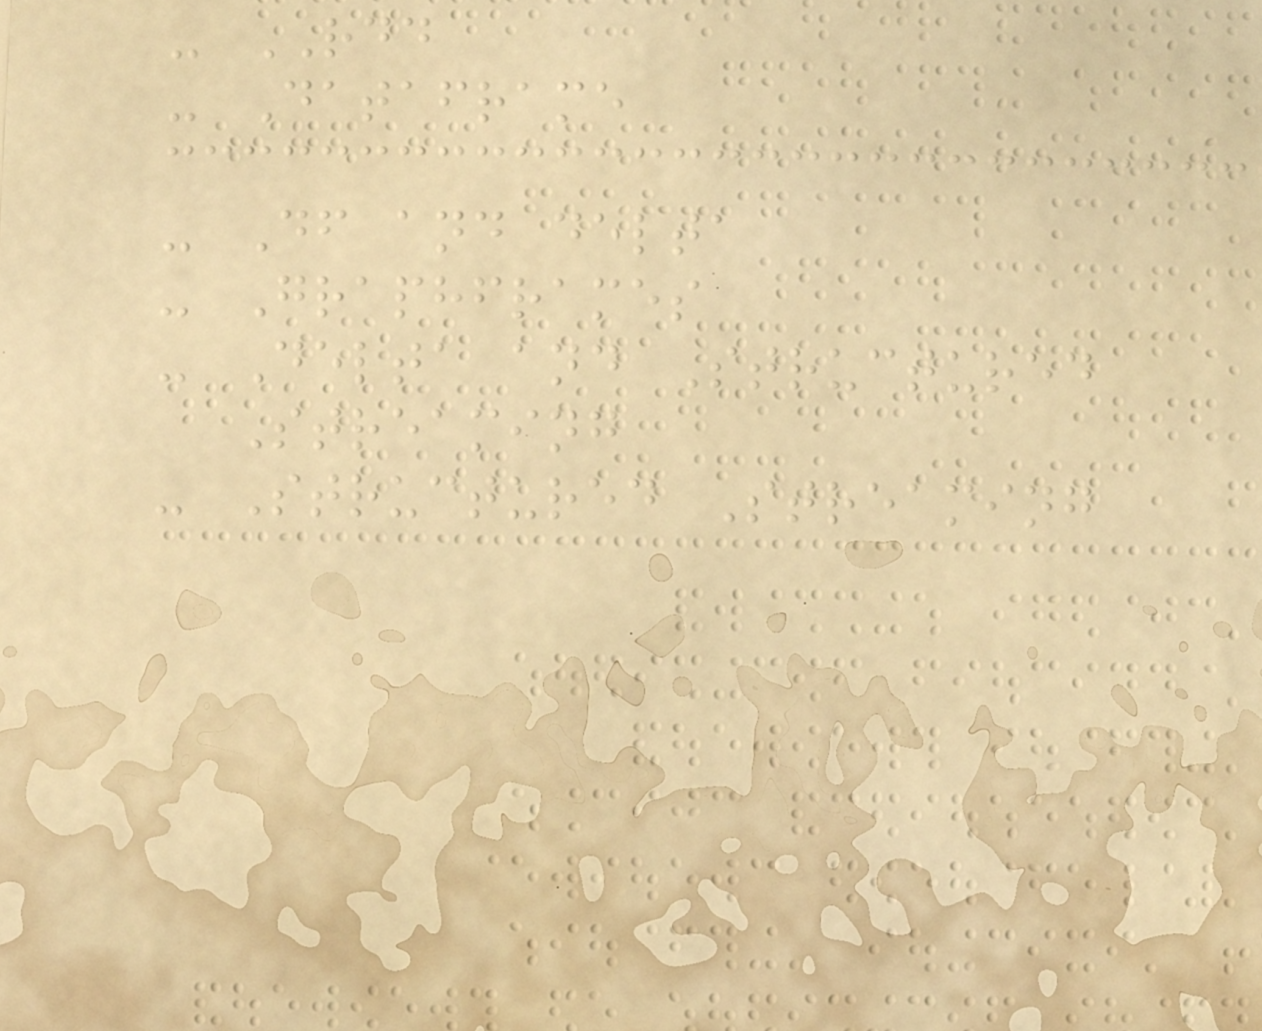- RDD
- Dataframe
- Df and delta
- Graphframes
- Delta and Structured
Streaming
- Structured Streaming
